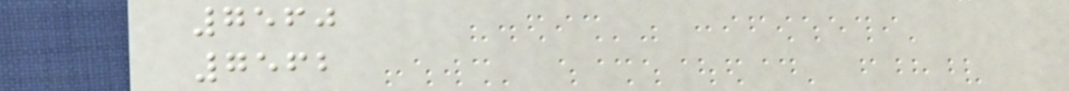7560
7562
